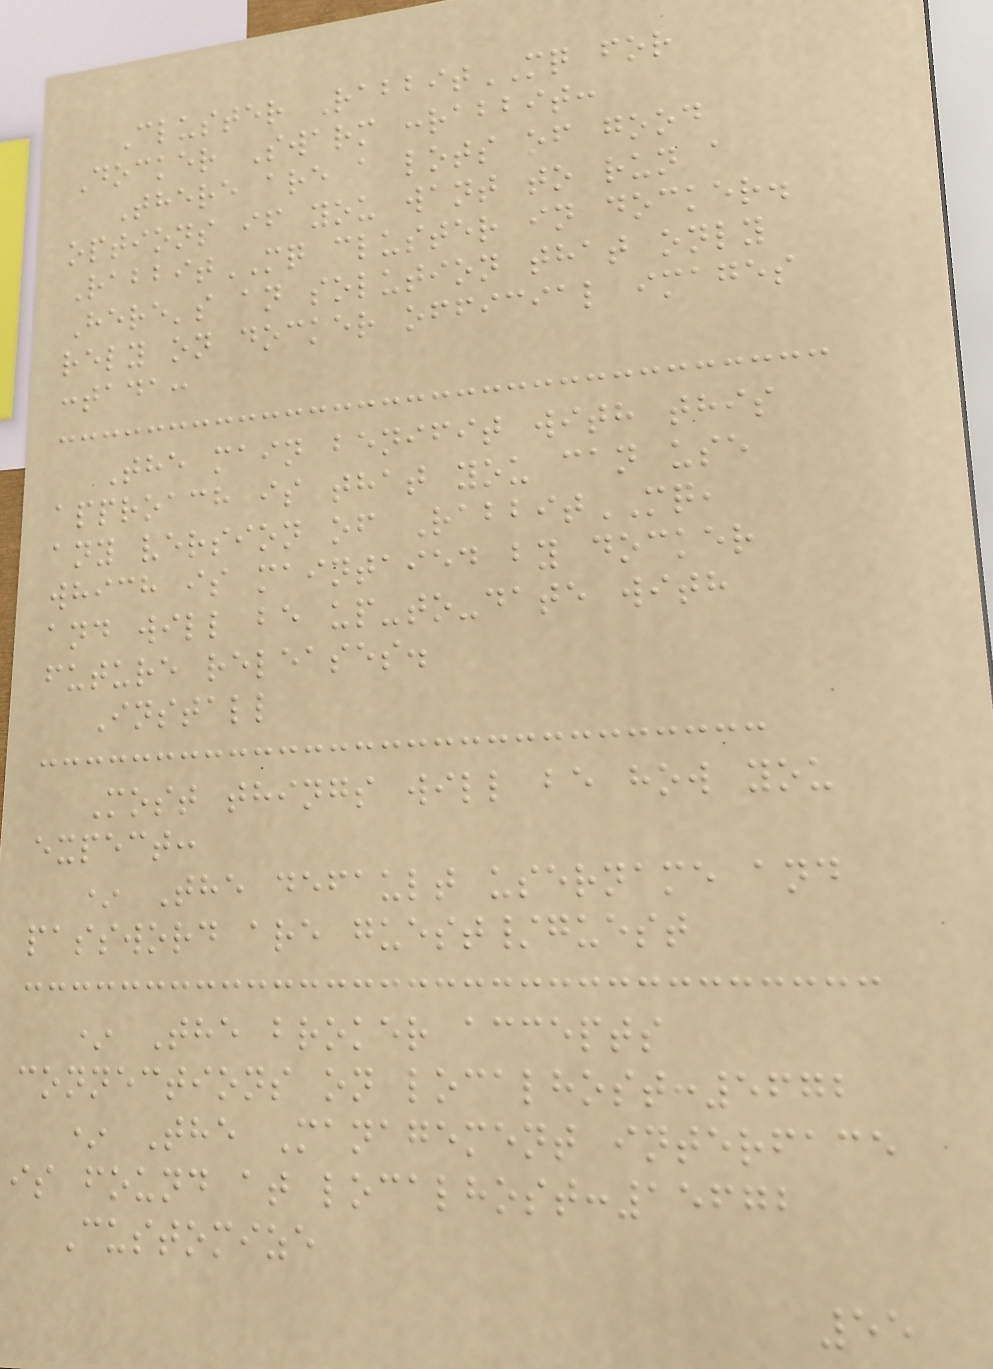Cluster RabbitMQ for
Docker Swarm :rabbit:
There are a lots of good
options if you want to run a
RabbitMQ cluster in docker.
Here's an solution that only
rely on docker official images
:tada:
The main benifit with this
approach is that you can use
any version of RabbitMQ,
which is maintaied by docker
and will be up-to-date with
future releases.
Install
Most things will be how you
expect:
* The default username and
password are guest/guest
* The broker accepts
connections on localhost:5672
* The Management interface
is found at localhost:15672
Customize
55
